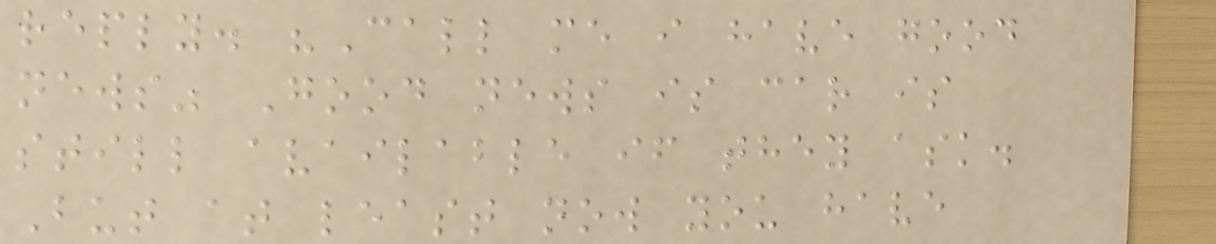reply. "Call me i have good
news" Good news is car is
still available if they ask.
But at least now you have
